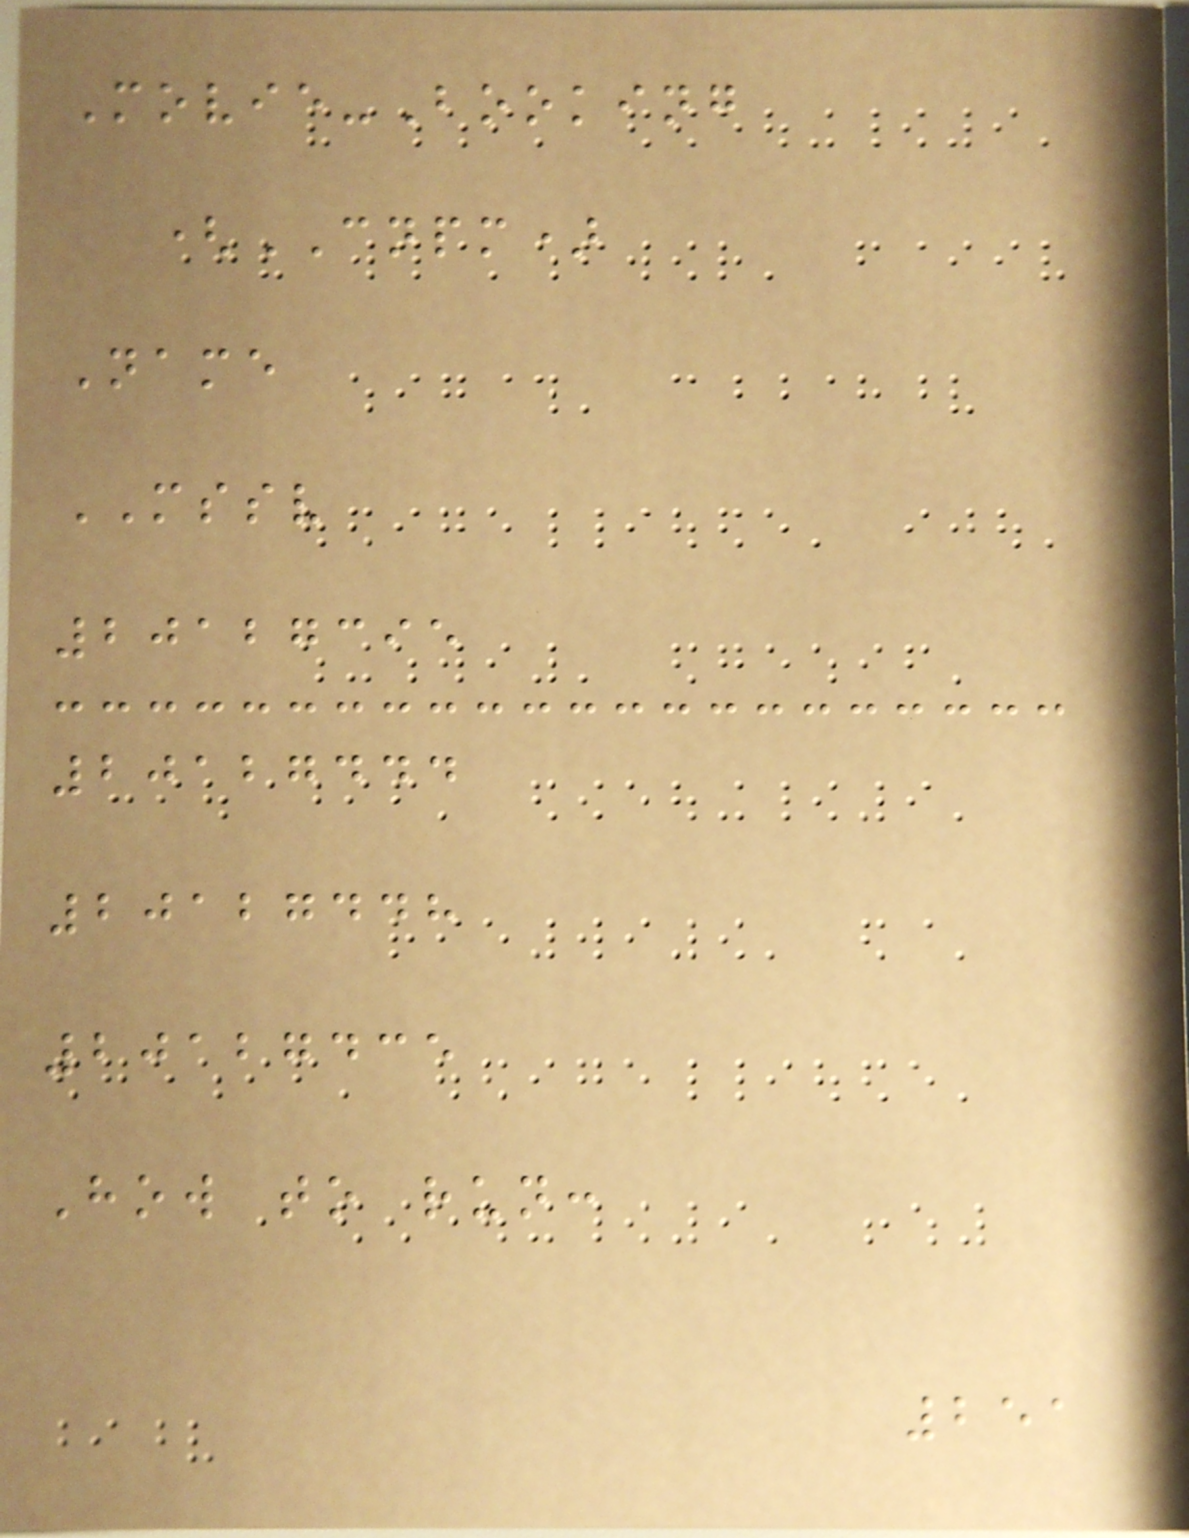Movie-Booking
(CNPM)
Name
MSSV
20127395
20127444
20127448
20127435
How to run:
251
